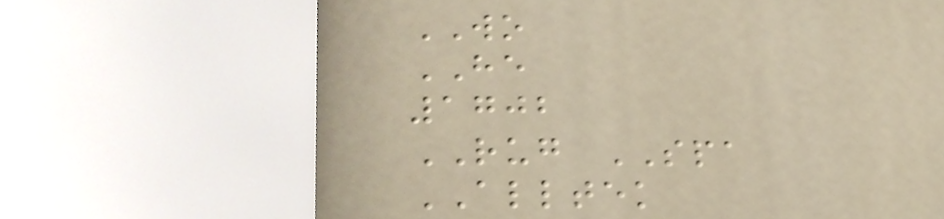WO
HE
1702
RUG SPA
ALLTEK
